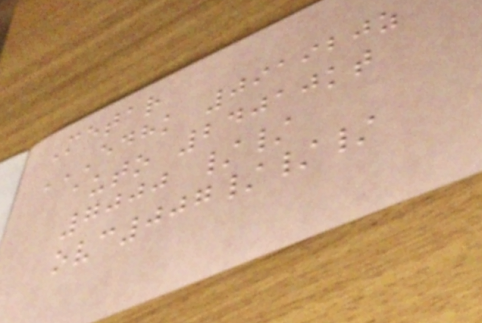Metar
EDHK 091920Z
AUTO 24010KT
7000 //
OVC007///
